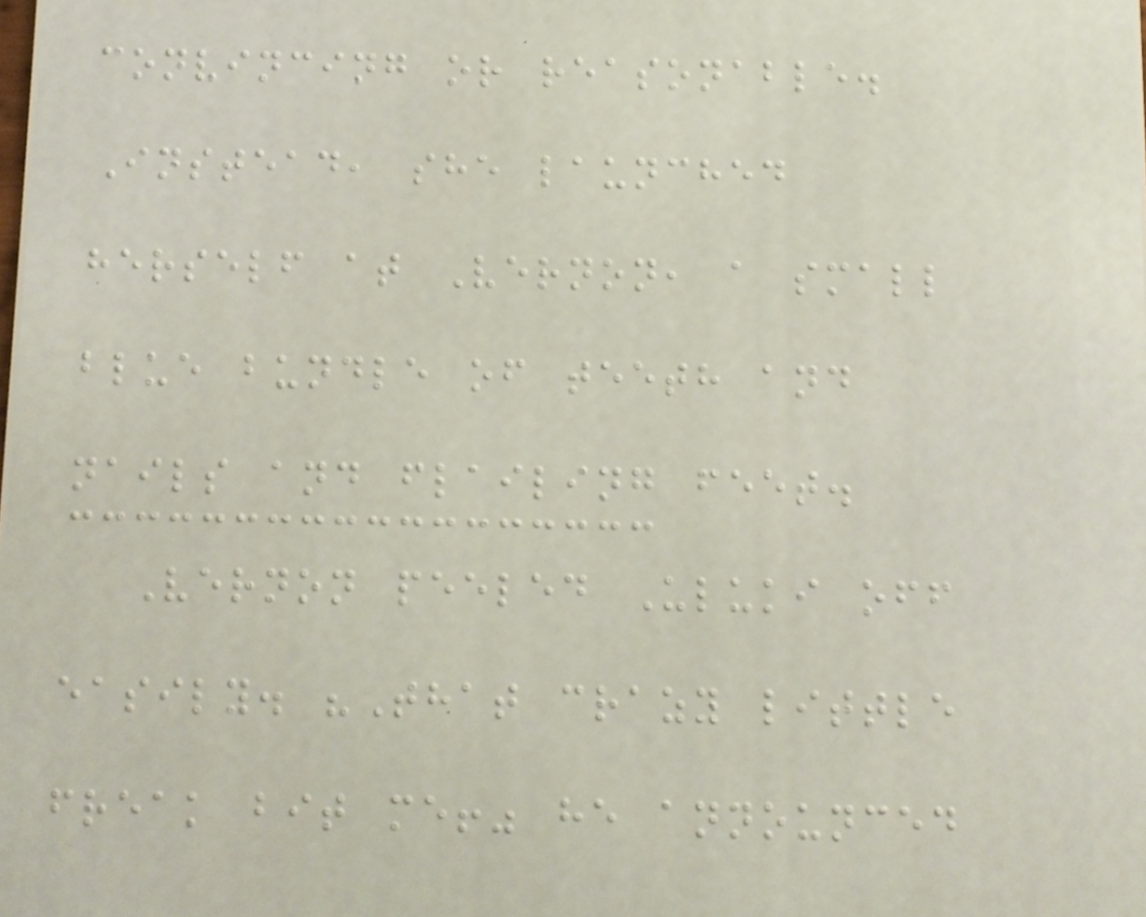convincing or reasonable.
Instead, she launched
herself at Vernon, a small
blue bundle of teeth and
nails and flailing feet.
Vernon peeled Uluki off
easily. "That crazy little
freak bit me!" he announced
